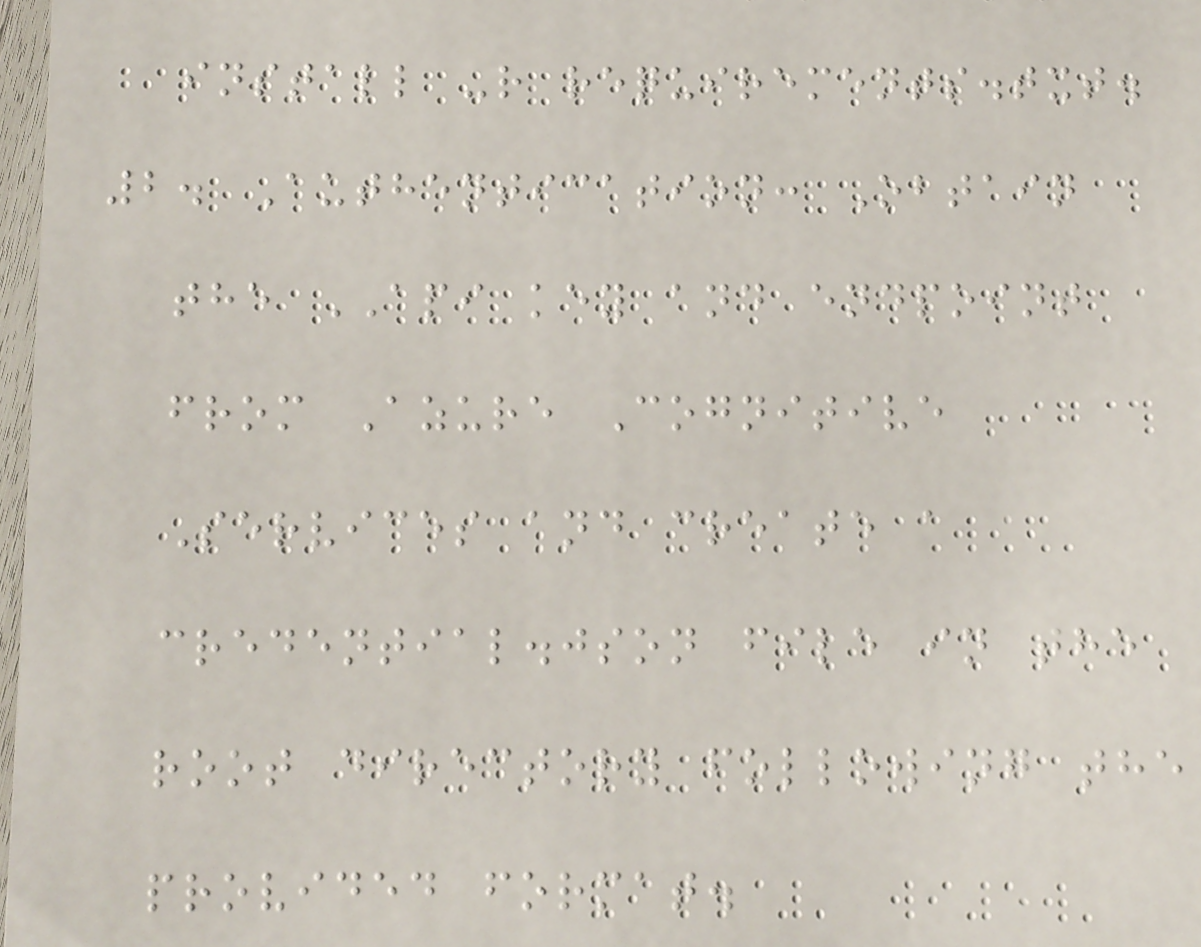install -r requirements.txt.
2. Authentication: Obtain
the API key and endpoint
from Azure Cognitive
Services and create a
credential.json file in the
root directory following the
provided format.
